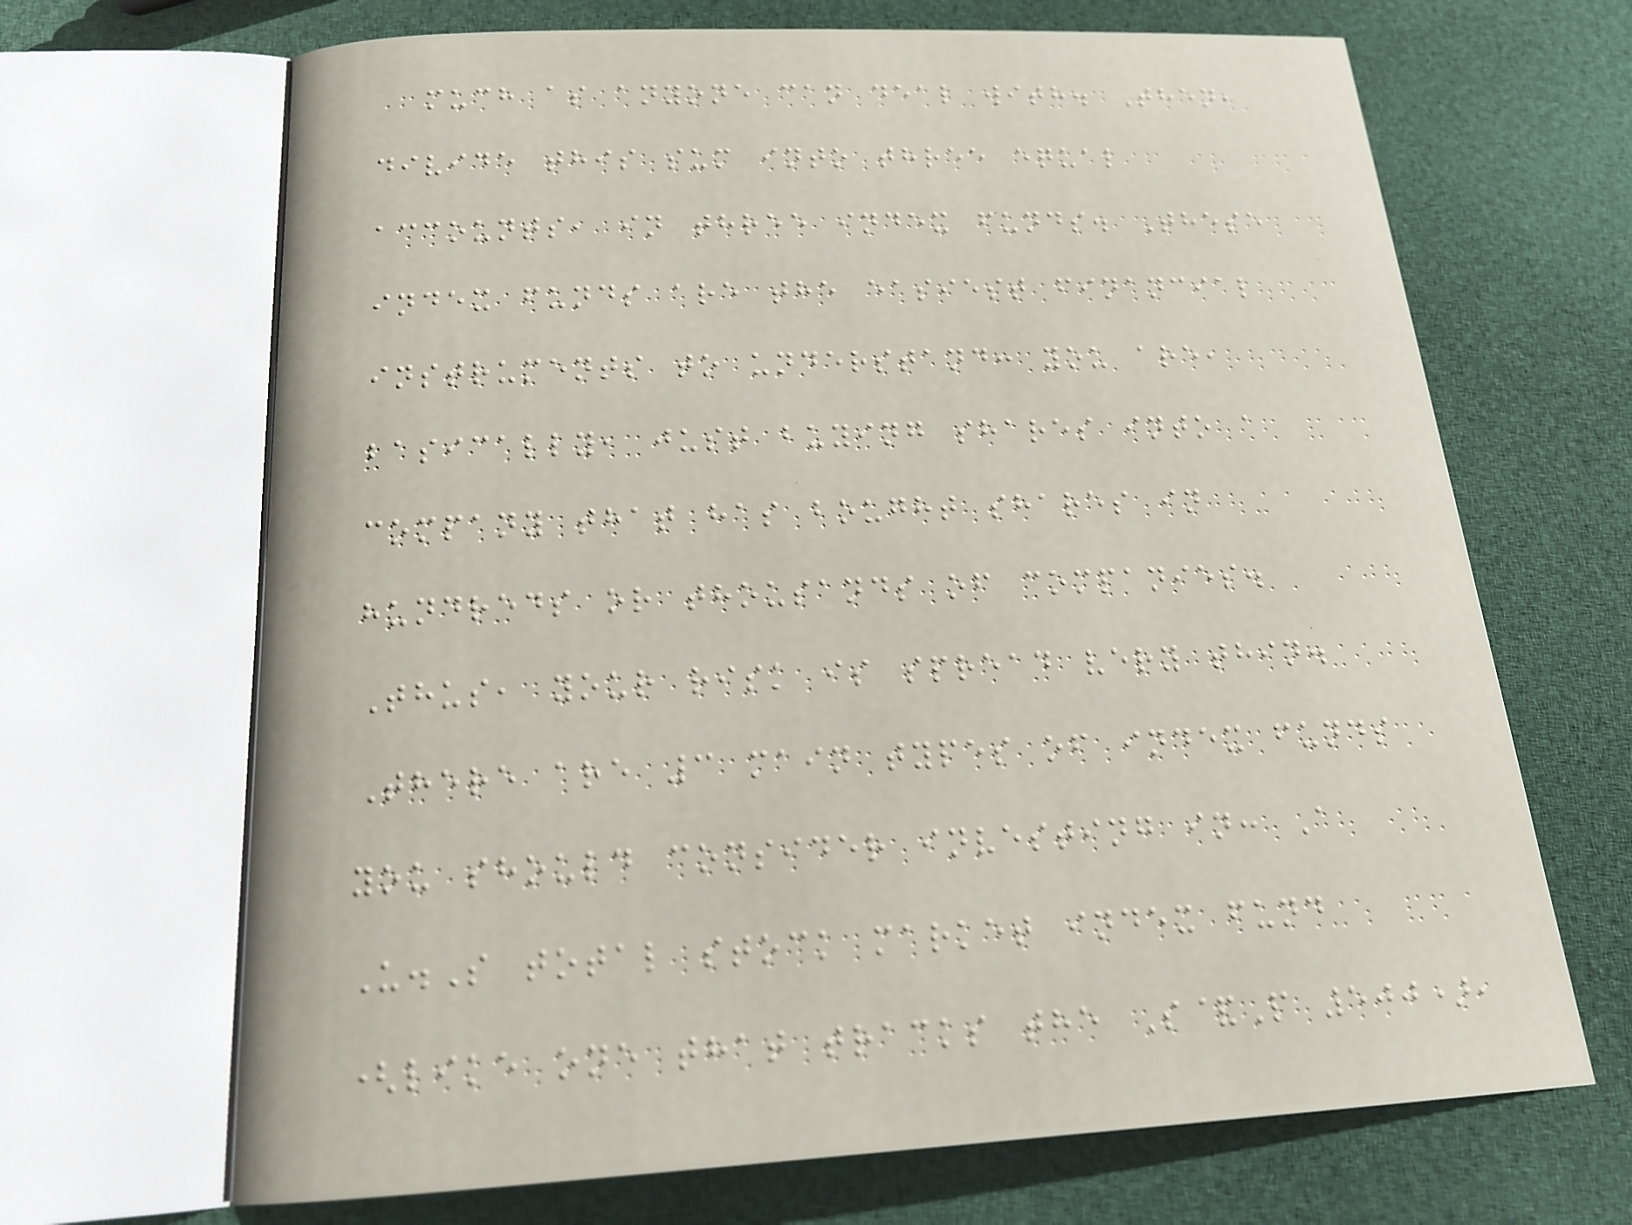much as anyone can deal with. Then,
divide this sum into three equal
accounts, in three index funds. These
index funds are the easiest financial
instruments to understand: you are,
basically, just buying shares into a
company that has bought shares in
hundreds or thousands of companies.
Thus, your risk is spread very thin.
There are 3 main types of index funds
you should consider investing in: A
U.S total stock market index fund
(like one that tracks the S&P 500),
